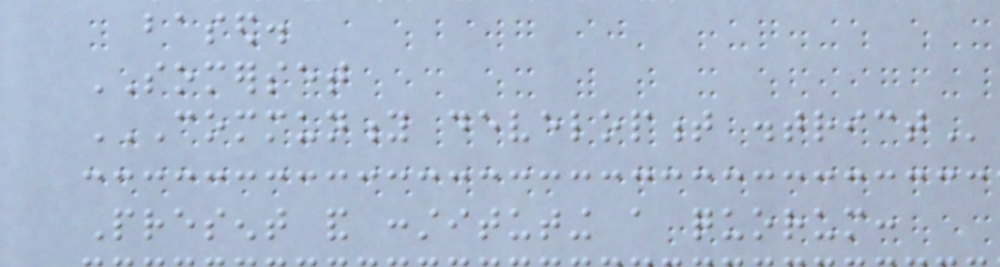based.
SOMERSET
COMMUNITY DEVELOPMENT DISTRICT
Present and constituting a quorum:
